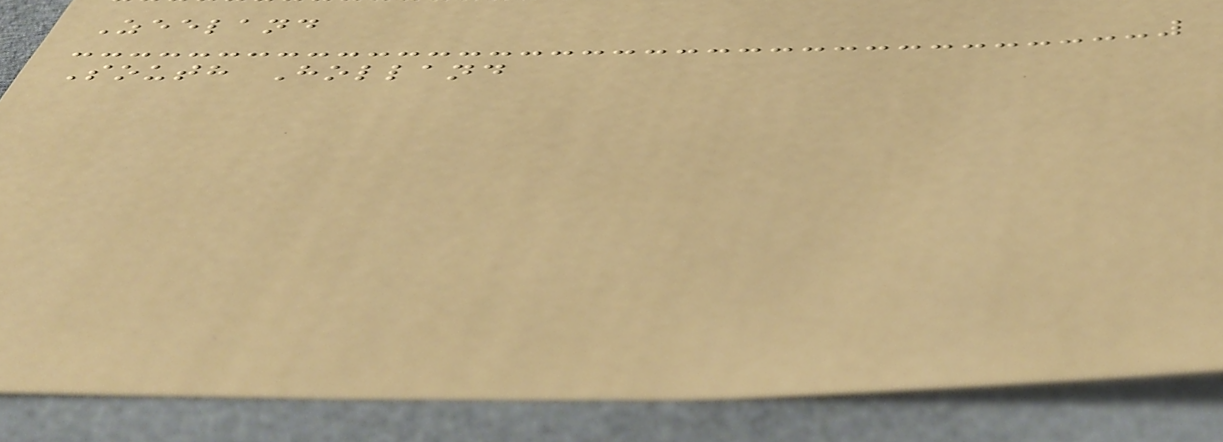Zeeland
South Holland
